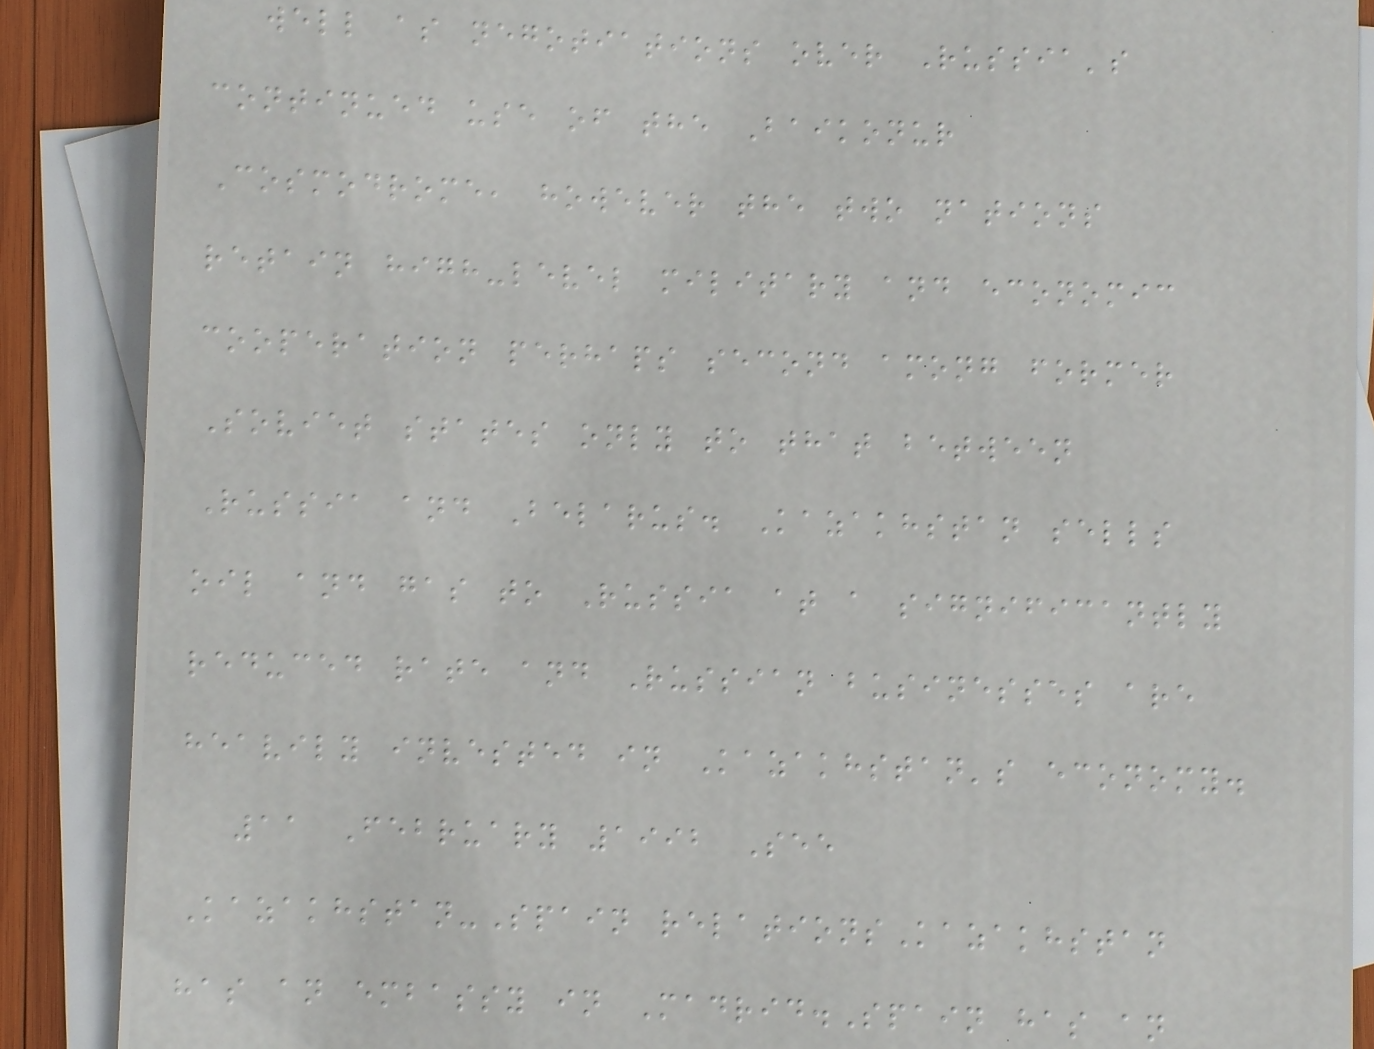well as negotiations over Russia's
continued use of the Baikonur
Cosmodrome, however the two nations
retain high-level military and economic
cooperation perhaps second among former
Soviet states only to that between
Russia and Belarus. Kazakhstan sells
oil and gas to Russia at a significantly
reduced rate and Russian businesses are
heavily invested in Kazakhstan's economy.
11 February 1992 See
Kazakhstan-Spain relationsKazakhstan
has an embassy in Madrid.Spain has an
